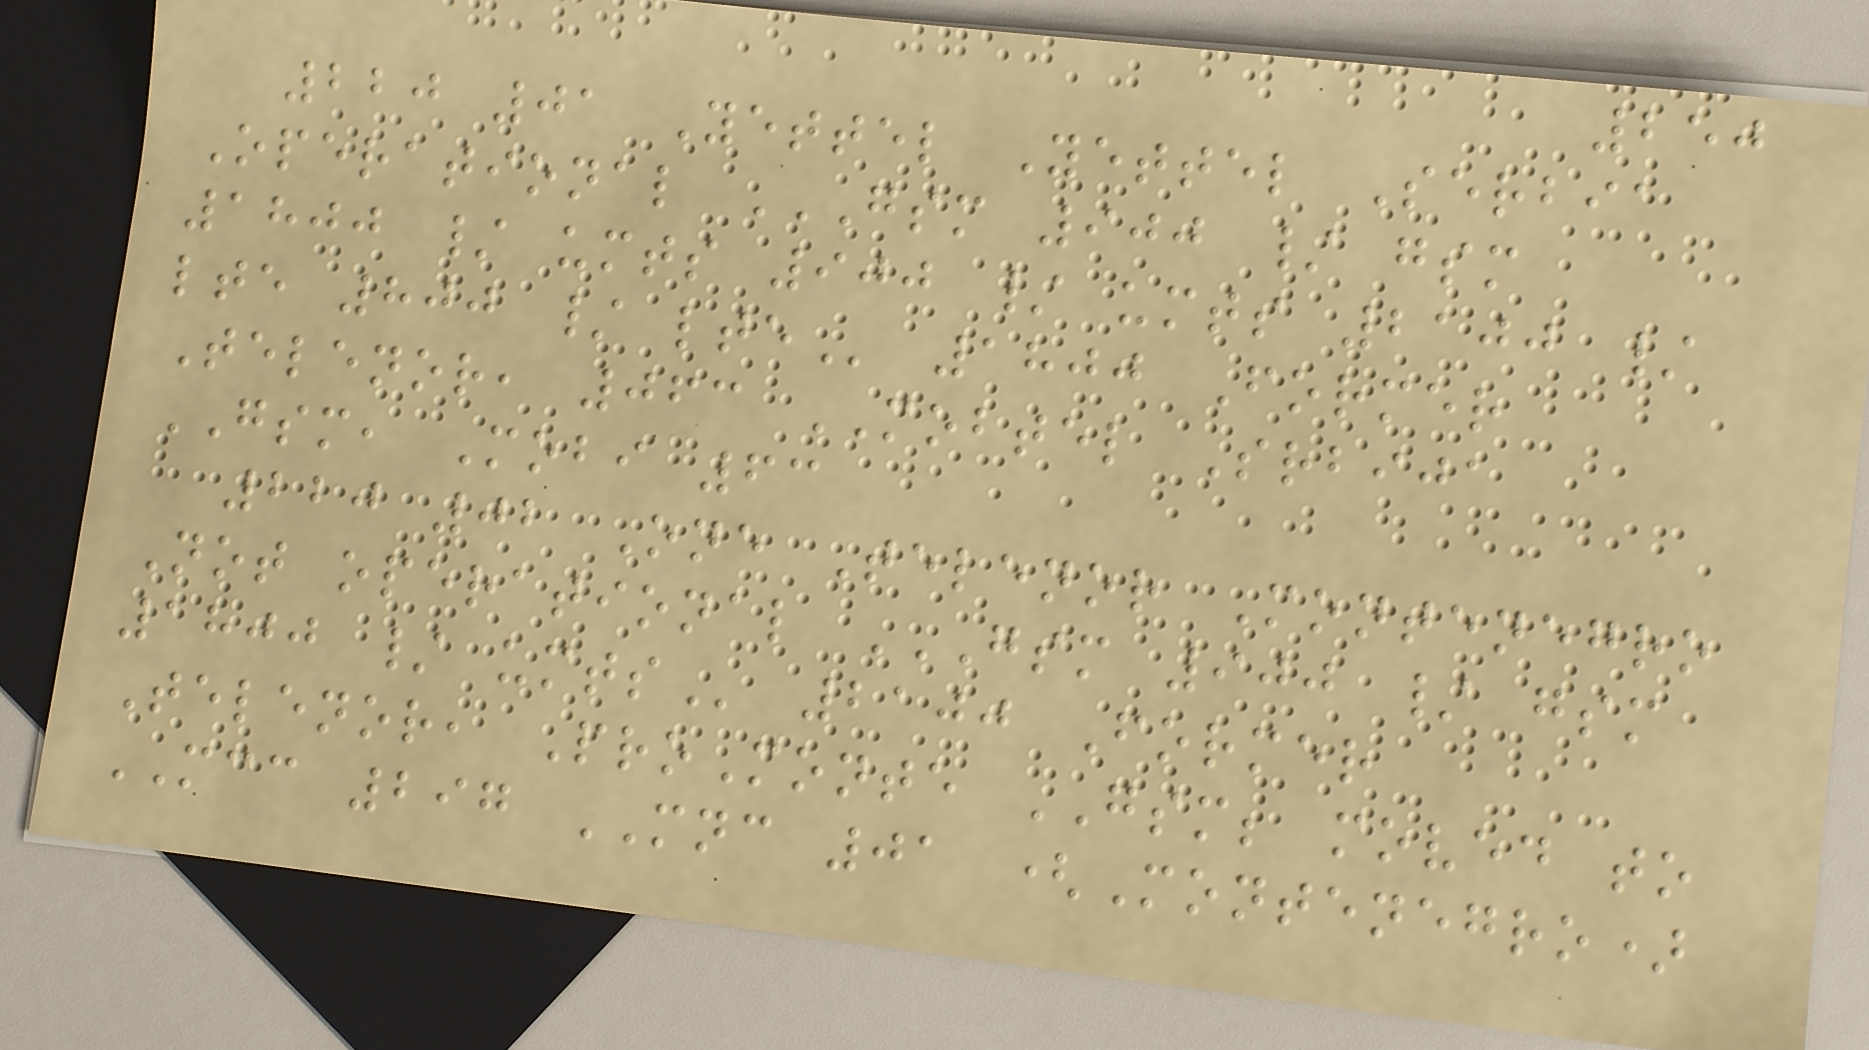250
220 01 Yettel Yettel Serbia
Operational GSM 900 / GSM
1800 / UMTS 900 / UMTS 2100 /
LTE 800 / LTE 1800 Former
Telenor, 063 MOBTEL Srbija
GSM, Mobi 63
220 02 One Telenor Montenegro
Not operational GSM 900 / GSM
1800 / UMTS 2100 Former
Telenor, ProMonte GSM; moved to
MCC 297 MNC 01 (Montenegro)
